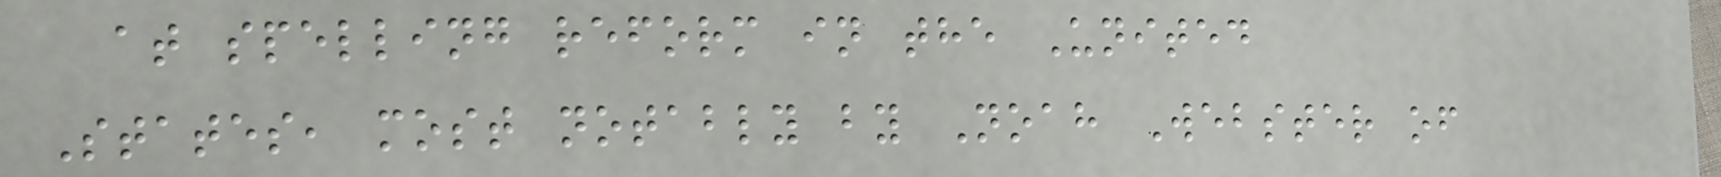at spelling reform in the United
States, most notably by Noah Webster of
